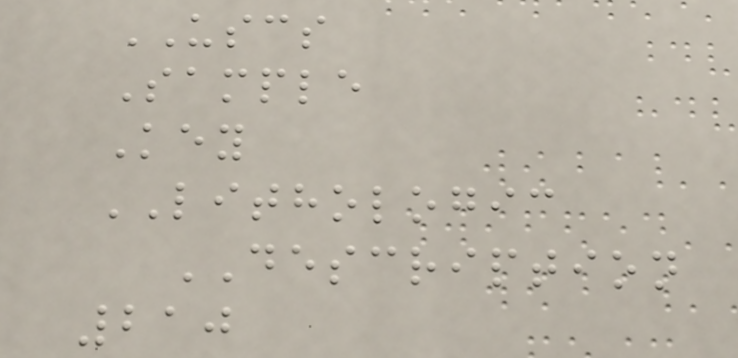USCS
Sample
Key
LITHOLOGIC
DESCRIPTION
210
